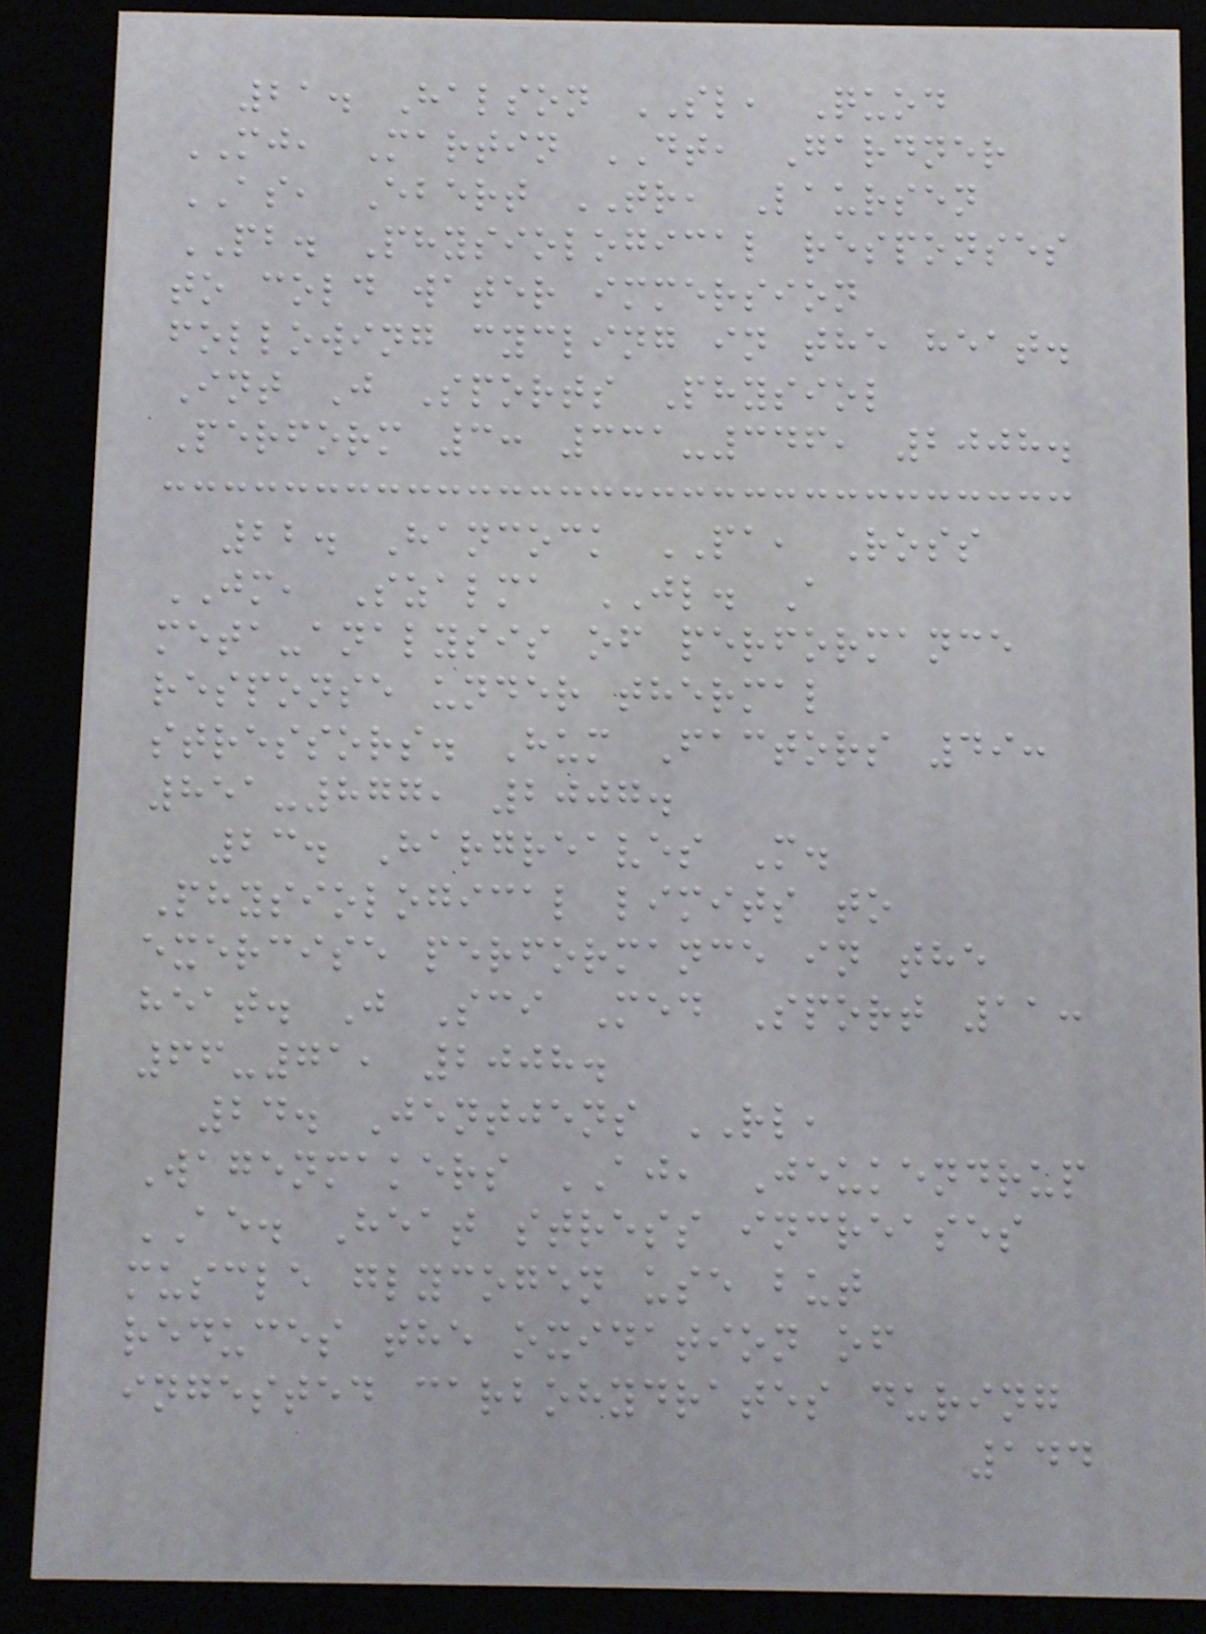21. Halson SL, Quod
MJ, Martin DT, Gardner
AS, Ebert TR, Laursen
PB. Physiological responses
to cold water immersion
following cycling in the heat.
Int J Sports Physiol
Perform 3: 331-346, 2008.
22. Hancock PA, Ross
JM, Szalma JL. A
meta-analysis of performance
response under thermal
stressors. Hum Factors 49:
851-877, 2007.
23. Hargreaves M.
Physiological limits to
exercise performance in the
heat. J Sci Med Sport 11:
66-71, 2008.
24. Jentjens RL,
Wagenmakers AJ, Jeukendrup
AE. Heat stress increases
muscle glycogen use but
reduces the oxidation of
ingested carbohydrates during
144
